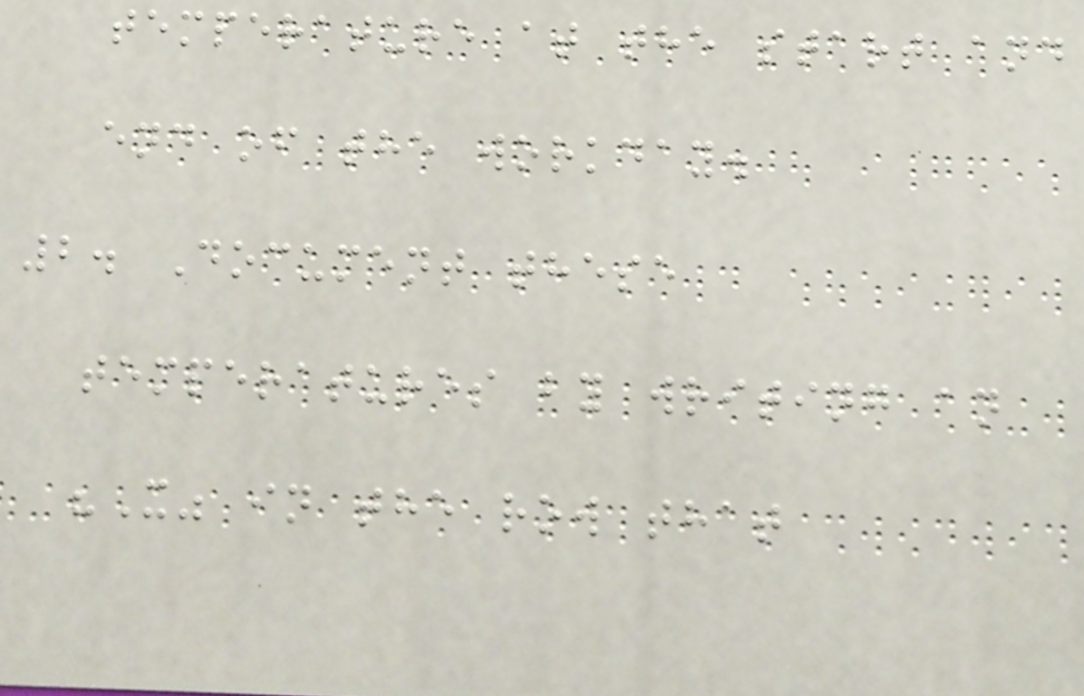temperature at the start and
end of the workday.
2. Document these
temperatures by writing an
"X" in the row that
